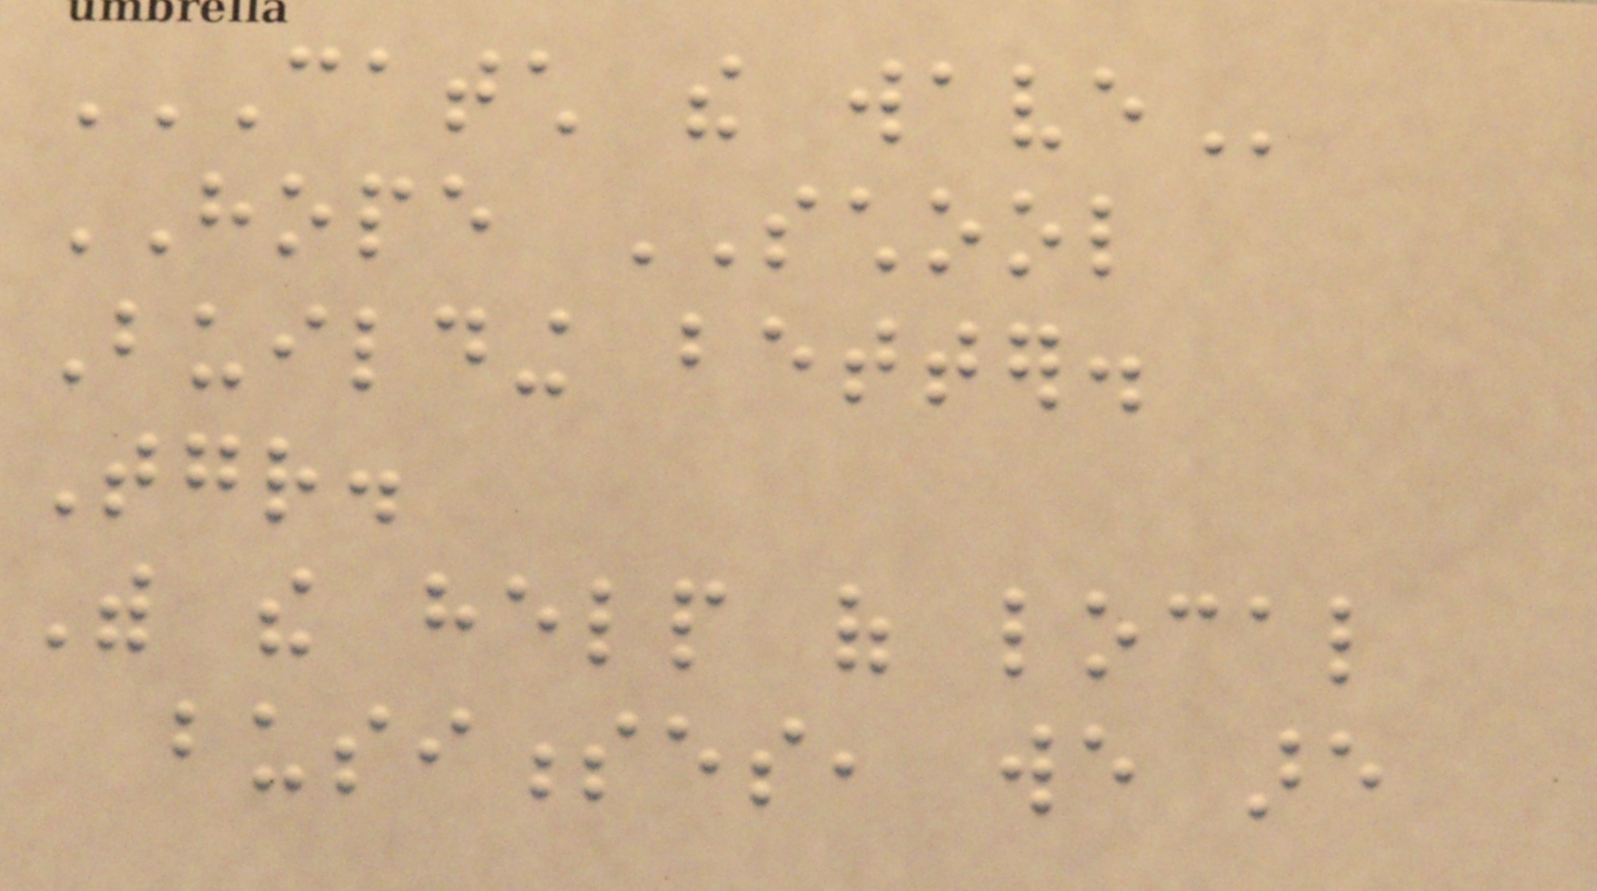CATCH THE WAVE
HOPE SCHOOL
Building better.
Together.
With the help of local
businesses, we are
